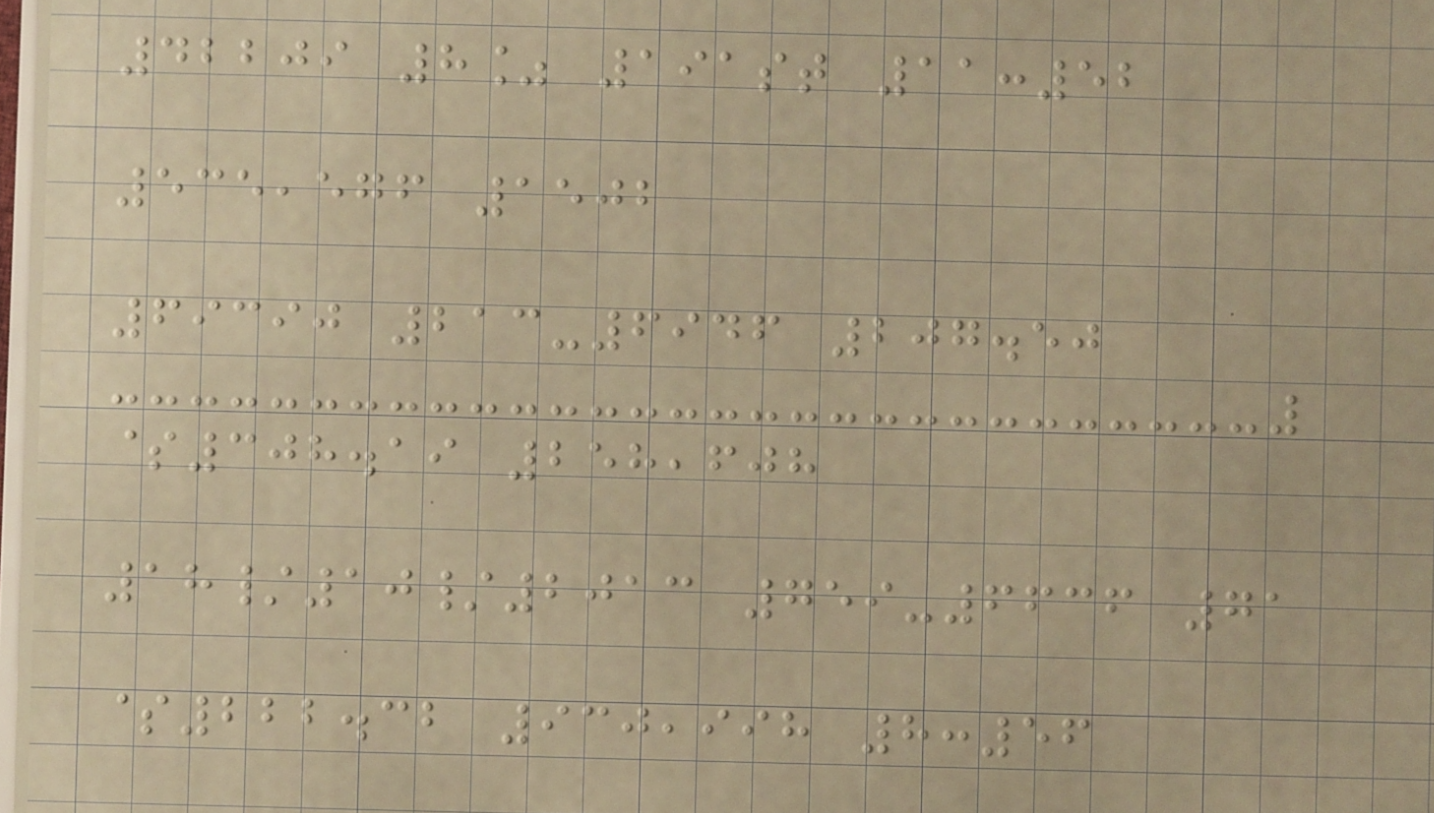42209 8% 191st 11:52
535,576 1502
69390 213-6946 207.50
$308.19 258,608
18/10/2013 759-6636 71
$222.32 930,998 8:56
